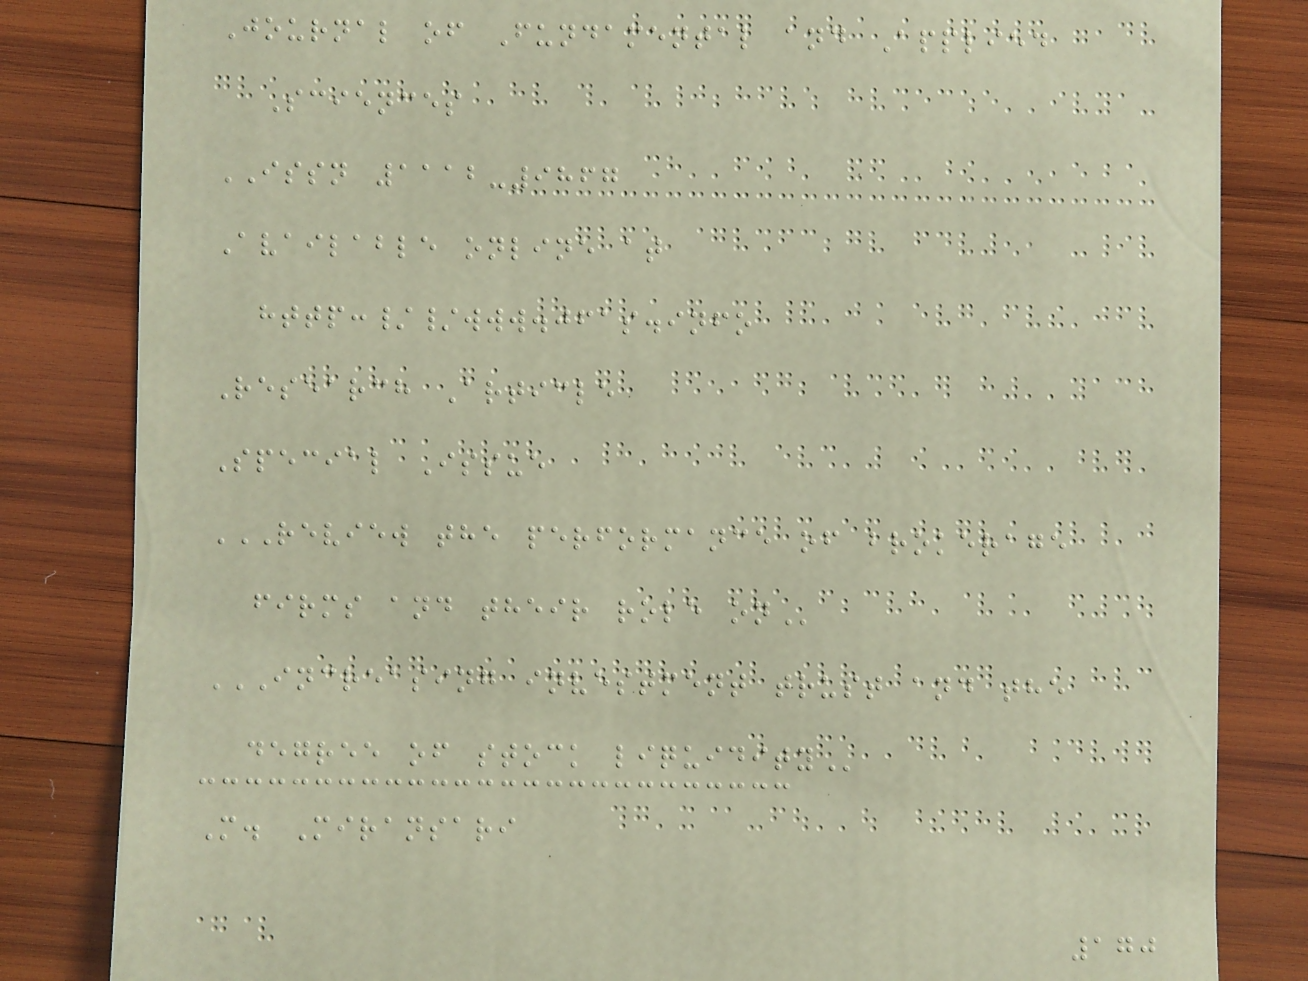Journal of Fundamental and Applied
Sciences
ISSN 1112-9867
Available online at
http://www.jfas.info
Research Article
Special Issue
REVIEW THE PERFORMANCE OF BROKERAGE
FIRMS AND THEIR ROLE ON
INCREASING INVESTMENT TRUST AND THE
DEGREE OF STOCK LIQUIDITY
M. Miransari
170
